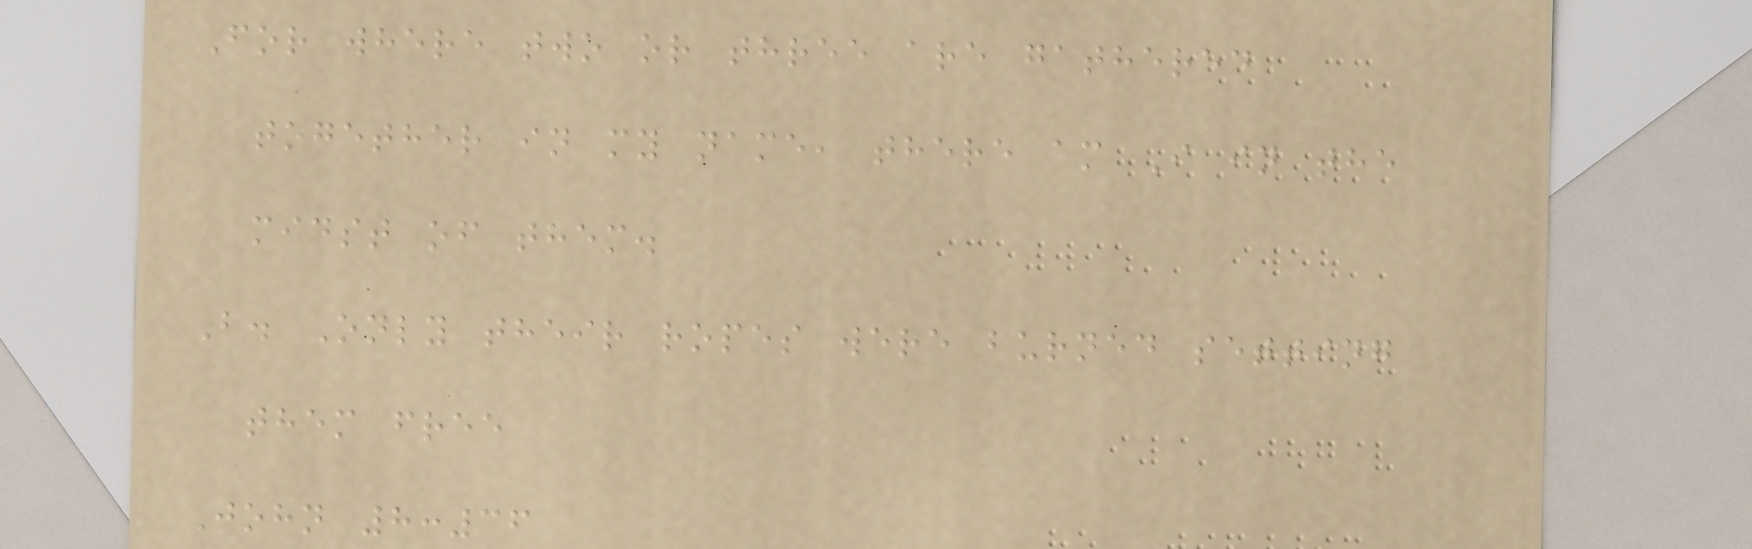For where two or three are gathered
together in my name, there am I in the
midst of them.
B. Only their ropes were burned setting
them free
John 8:36
